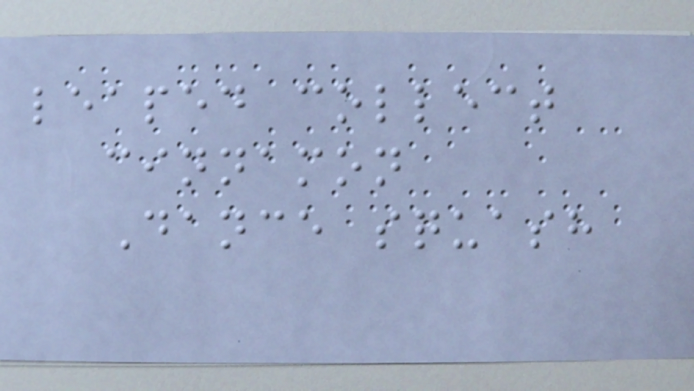leaped collect
cinnamon
Dance squash
